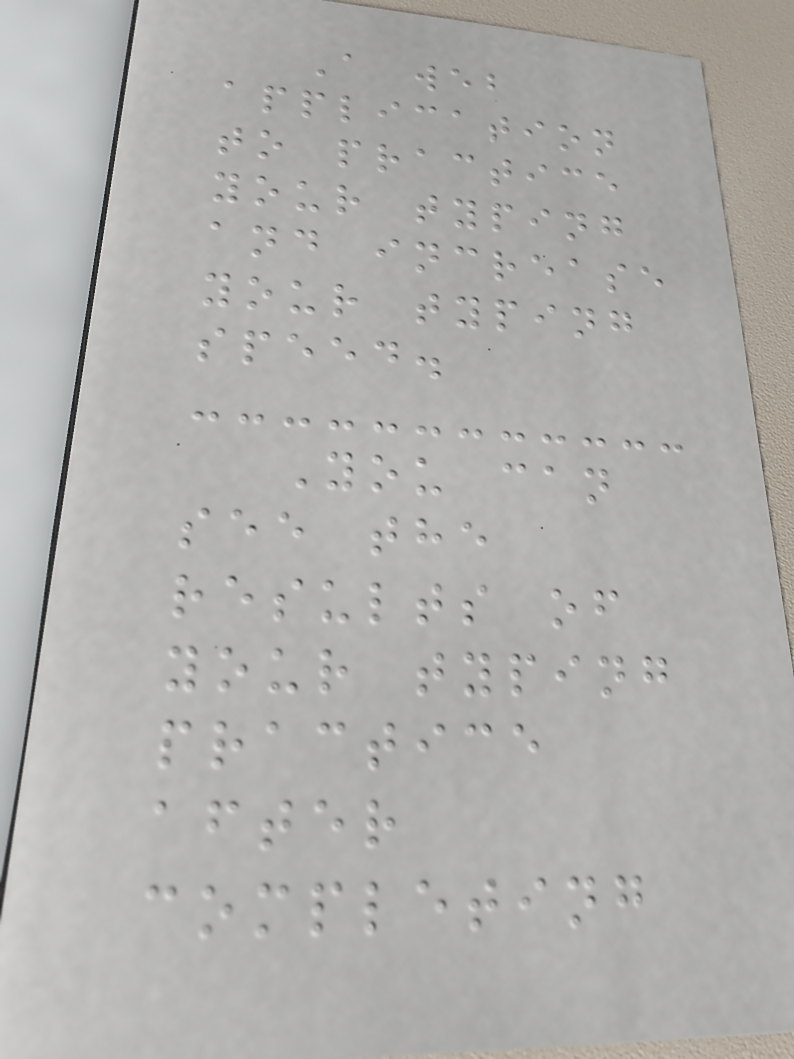A web
application
to practice
your typing
and increase
your typing
speed.
You can
see the
results of
your typing
practice
after
completing
